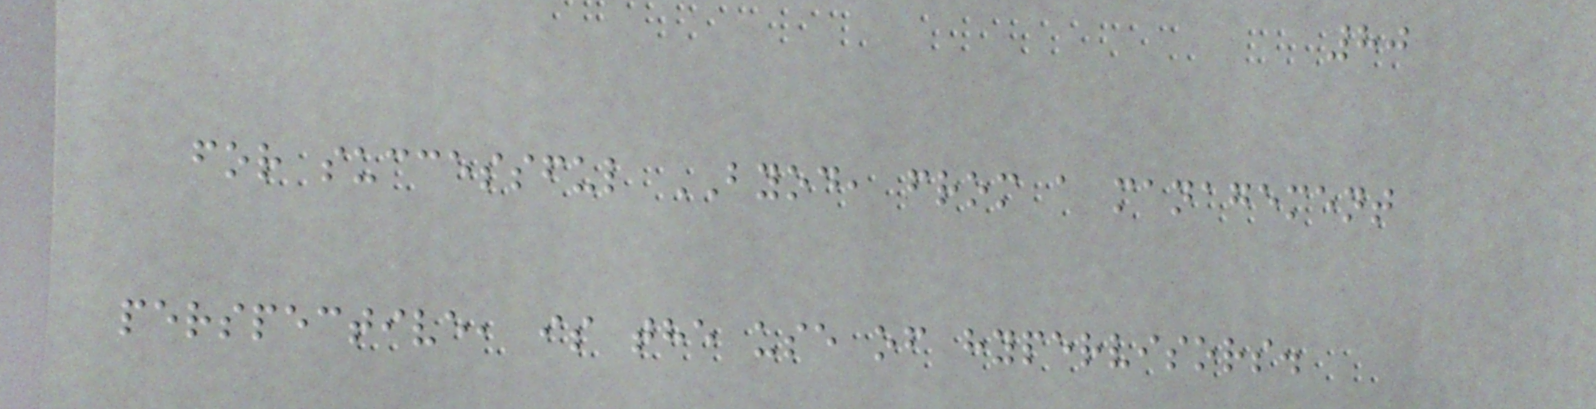80
for successful BYOD, from a management
perspective, is the use of hypervisors.
